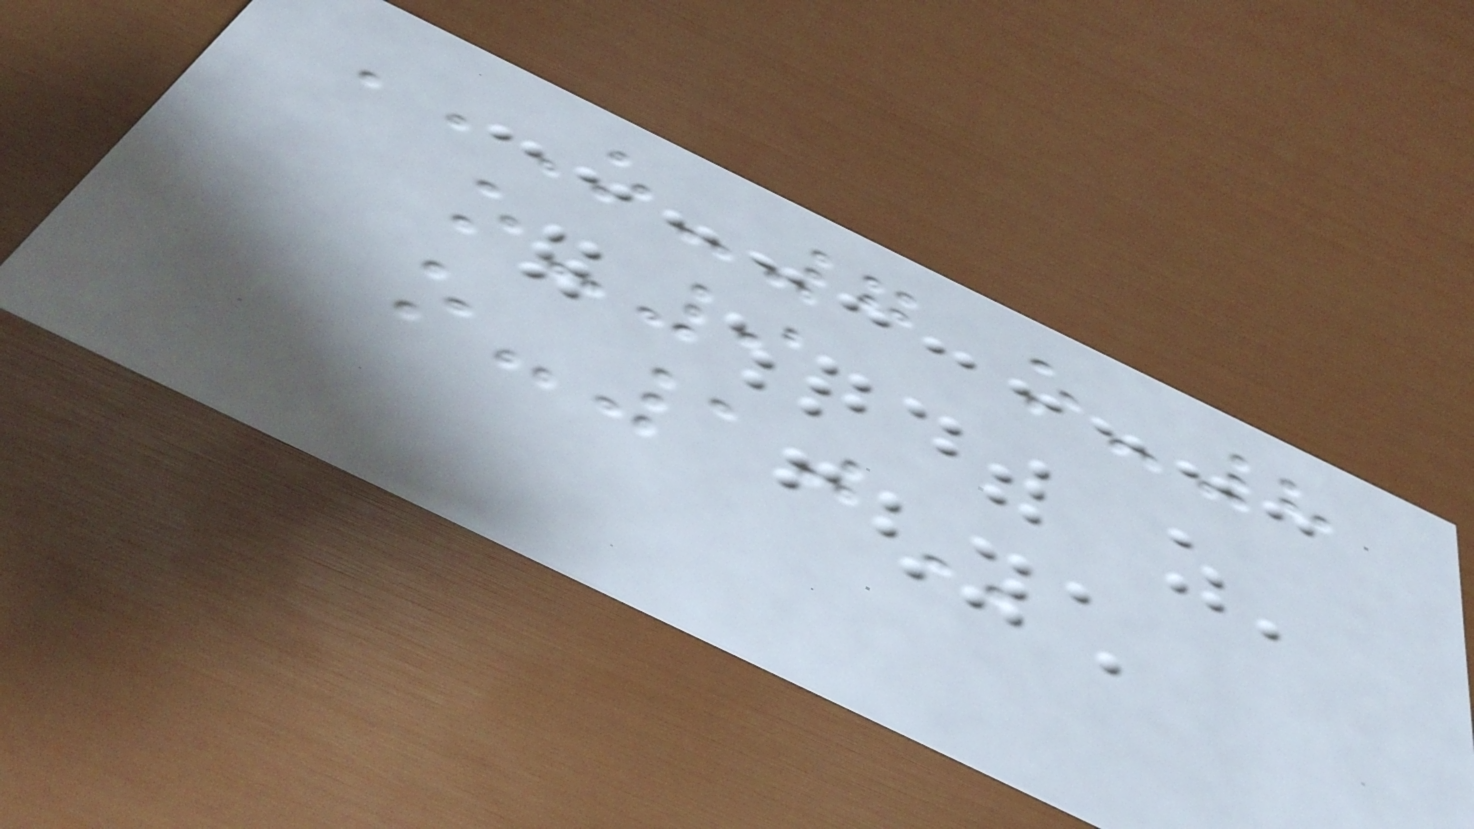O-7 O-8
O-9
O-10
